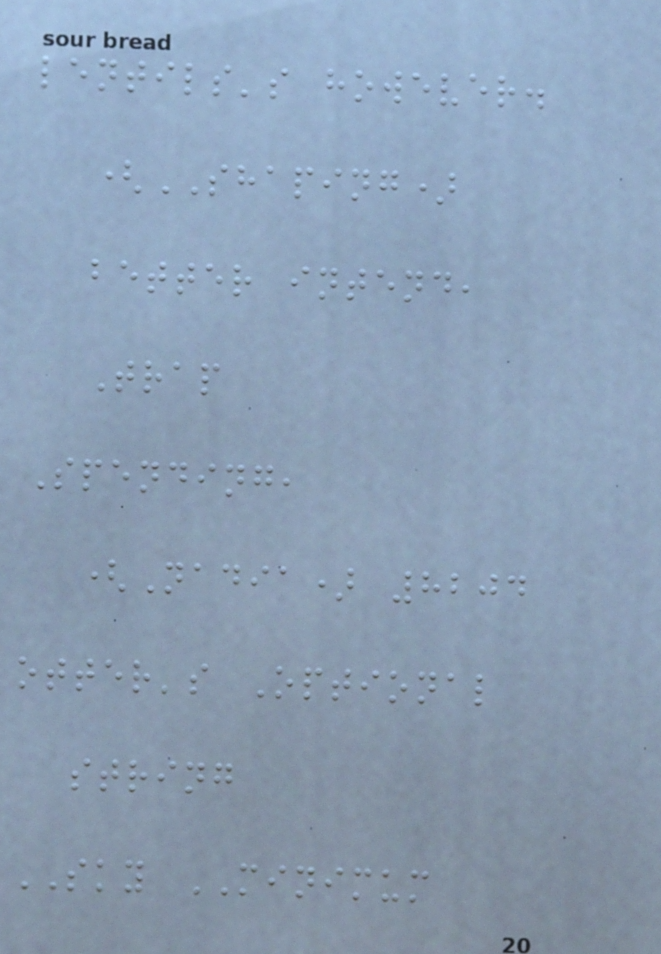lentils's however.
(SHAPING)
better intend,
Trap
Spending,
(Nadia) 8204
otter's Optional
string
SKY MINIMUM
